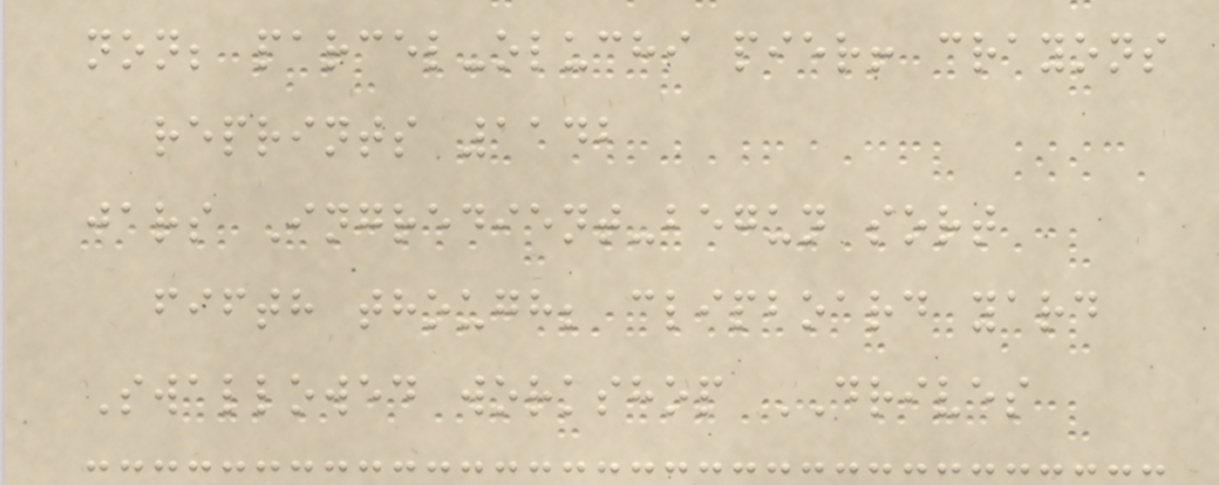non; parcel-oluchi pier! crayons
reprints 1142
jars Ingredient-begun sort
fifth though; clipboard yard
Swallowed workshop DRIVES
